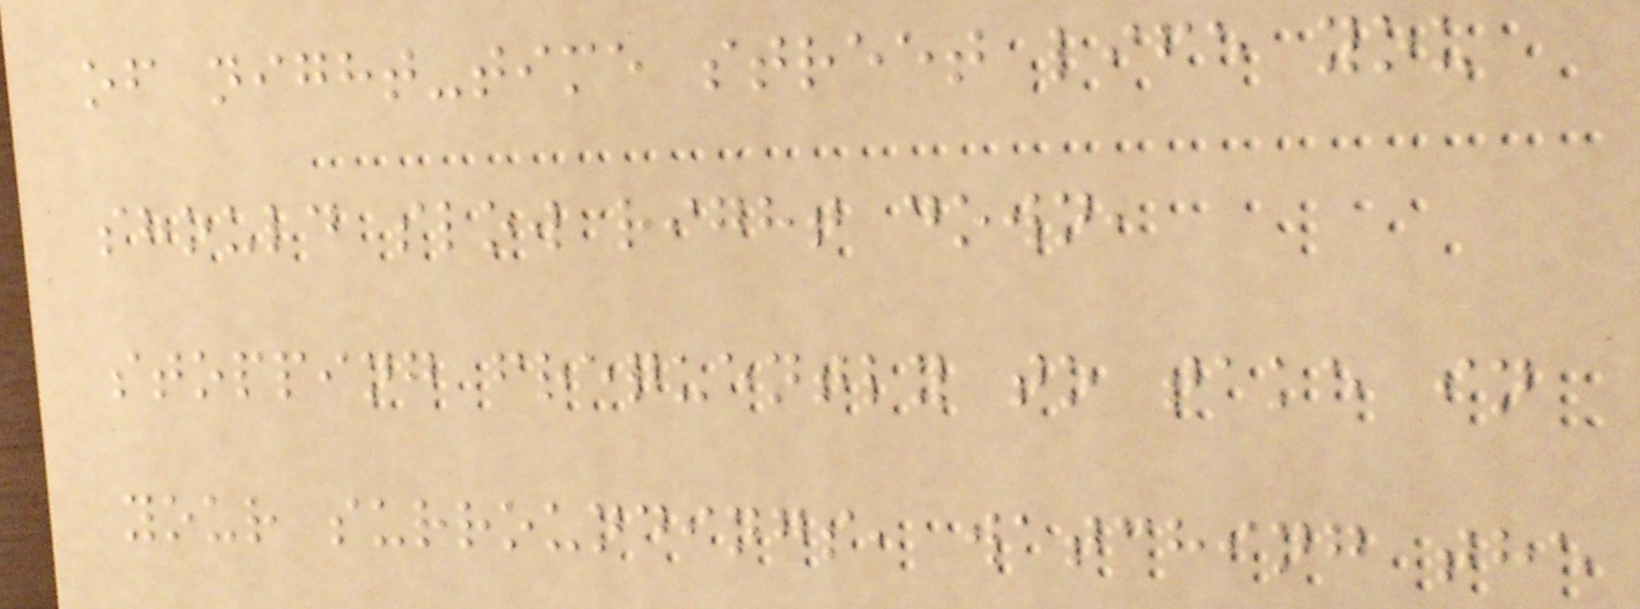of night-time street life you
should slow right down,
stopping frequently to take in
your surroundings, watching the
